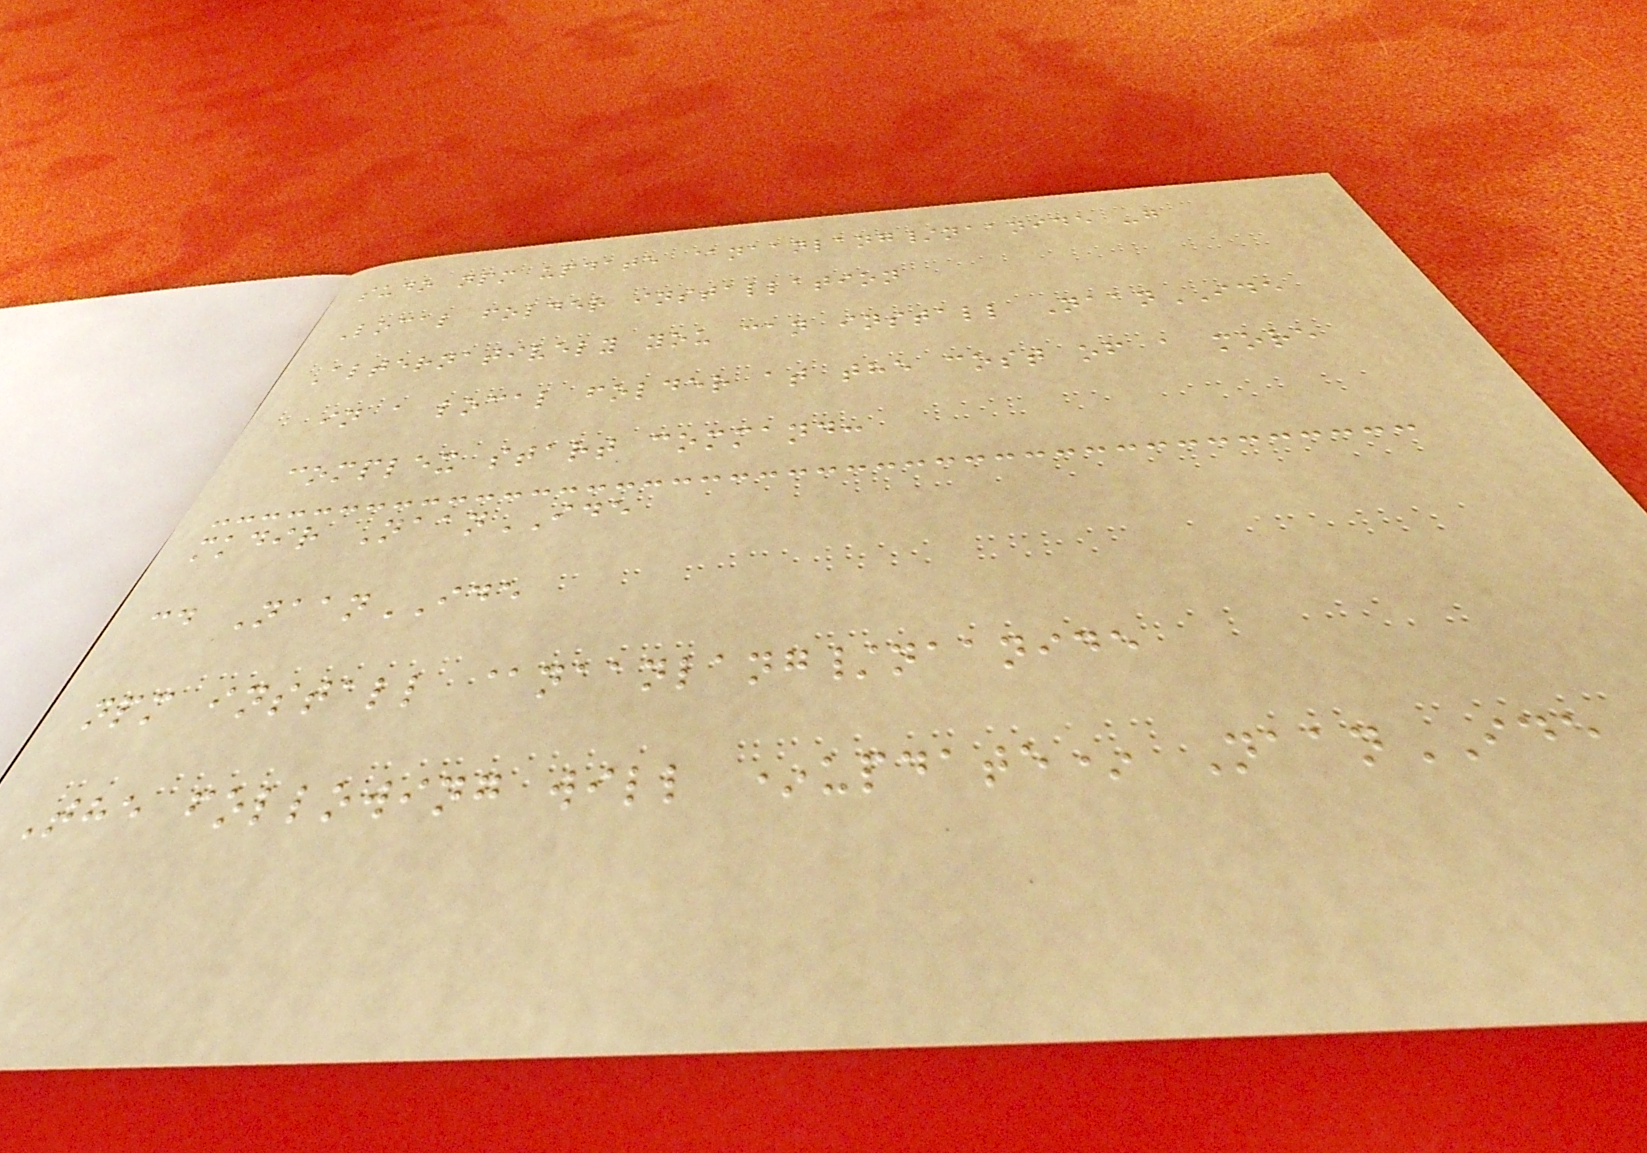sudo npm update @naanlang/naanide -g
Local folder installation
Alternatively you can install NaanIDE
in a local folder at the cost of a more
complex start command:
mkdir NaanIDE
cd NaanIDE
npm install @naanlang/naanide
The following will *update* NaanIDE
